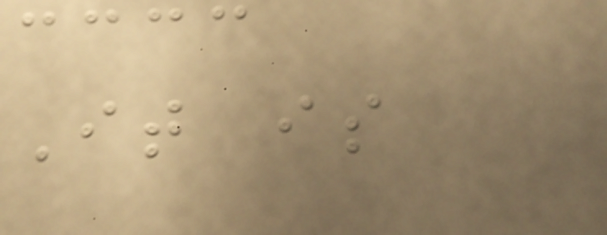It is
